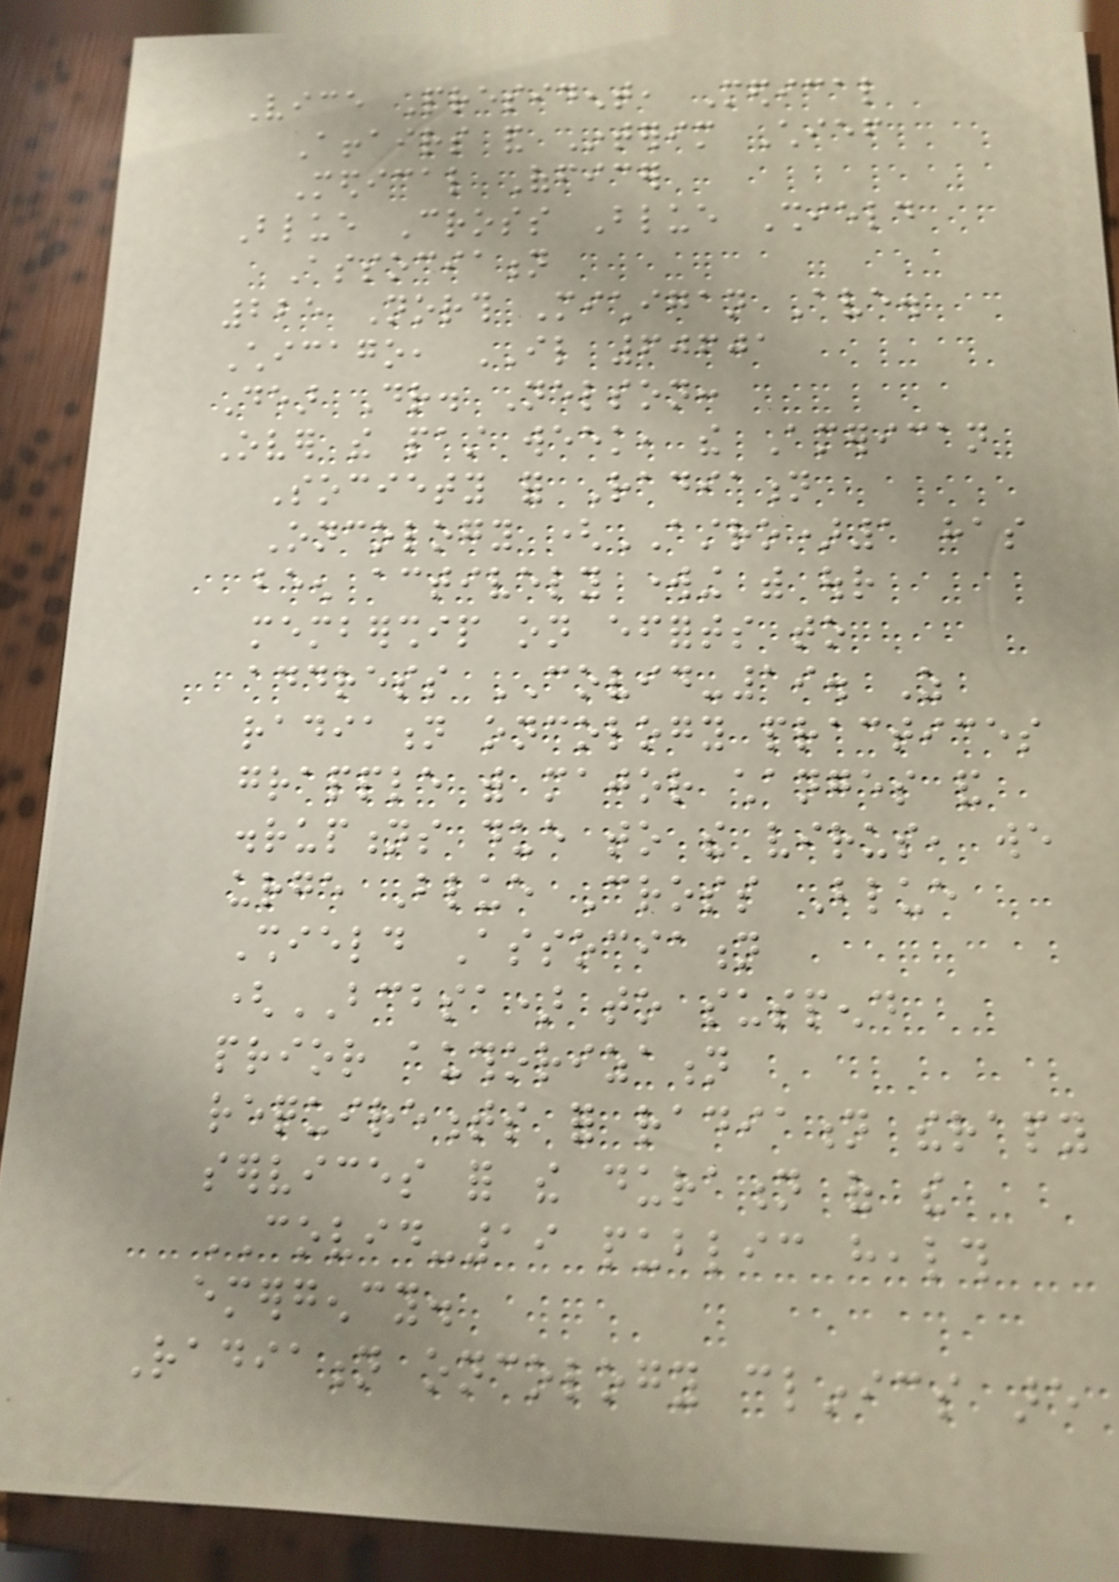Vice President, Medical
Affairs and Interim Chief
Medical Officer
Blue Cross Blue Shield
Association
225 North Michigan Ave.
Chicago, IL 60601
Dear Dr. Nelson:
Over the past week, the American
Society for Radiation
Oncology (ASTRO)1 has
been actively working with our
membership on efforts to
address COVID-19. As
radiation oncology practices
grapple with major changes and
disruptions due to the virus, we
urge Blue Cross Blue
Shield Association
(BCBSA) to suspend
prior authorization
requirements for radiation therapy
services for the duration of the
COVID-19 public health
emergency.
Radiation oncology clinics are
